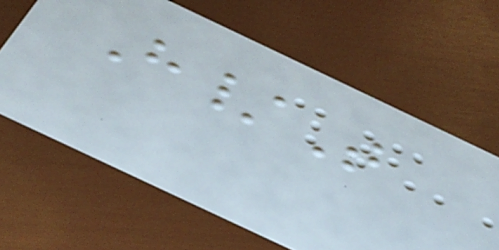H/T
